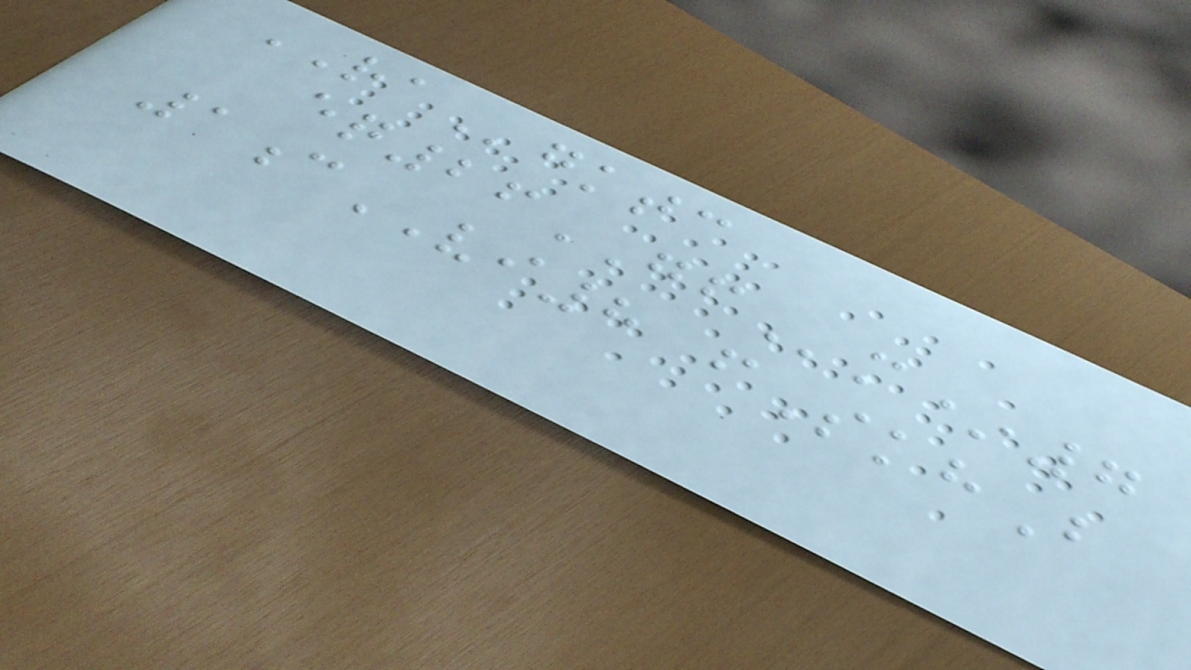RAgktc
eq26GFm*7
1cVI8 fSkhB
